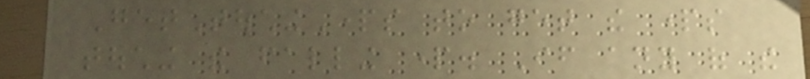GetTouchingParts to get the parts
touching the falling part. If any of the
